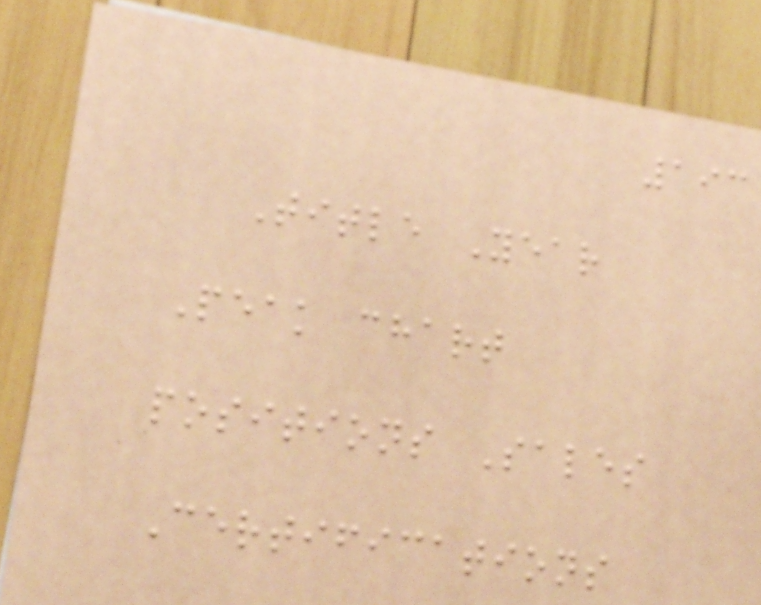193
Title Year
Peak chart
positions Sales
Certifications
